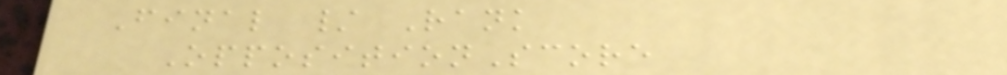Final / Rank
OppositionScore
